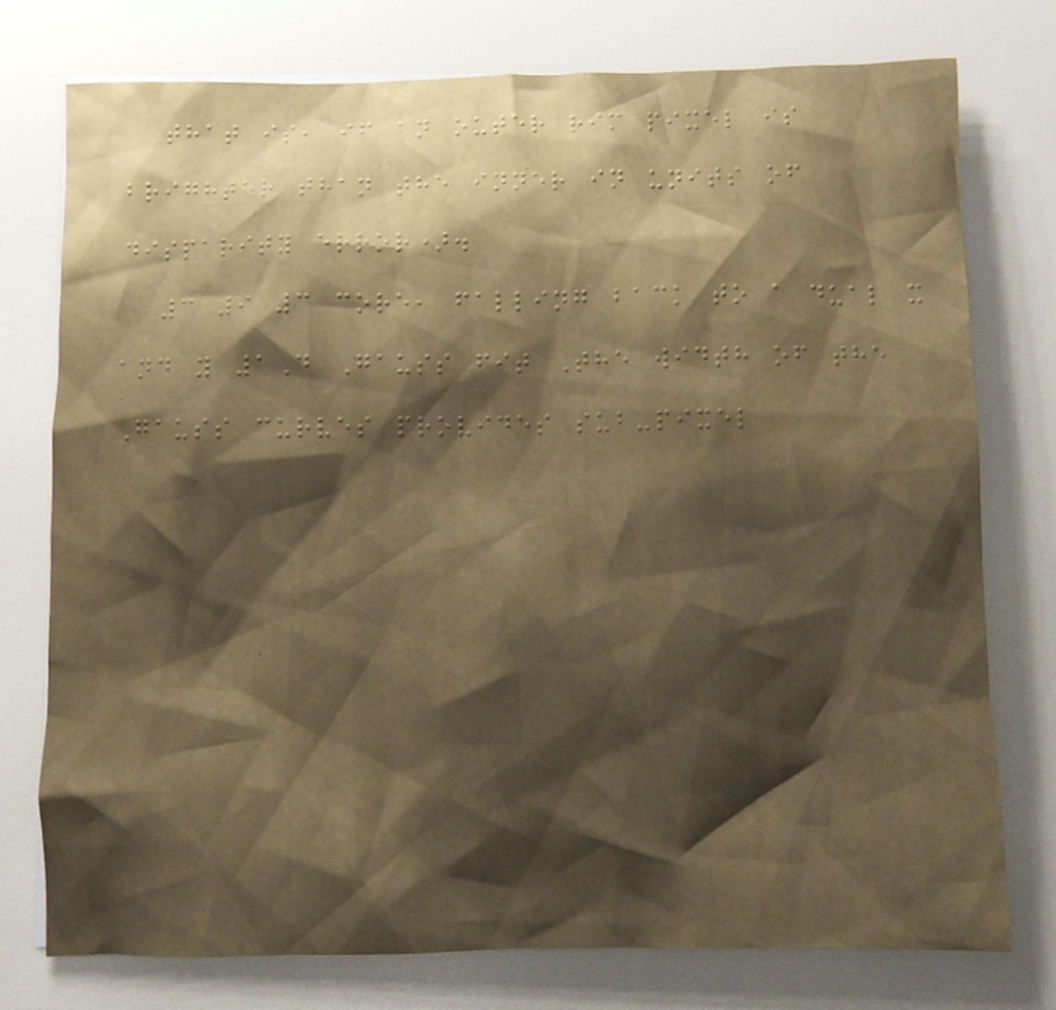that is, if an outer rim pixel is
brighter than the inner in units of
disparity error).
3 9 3 core, falling back to a dual x
and y 1D Gauss fit The width of the
Gauss curves provides sub-pixel
